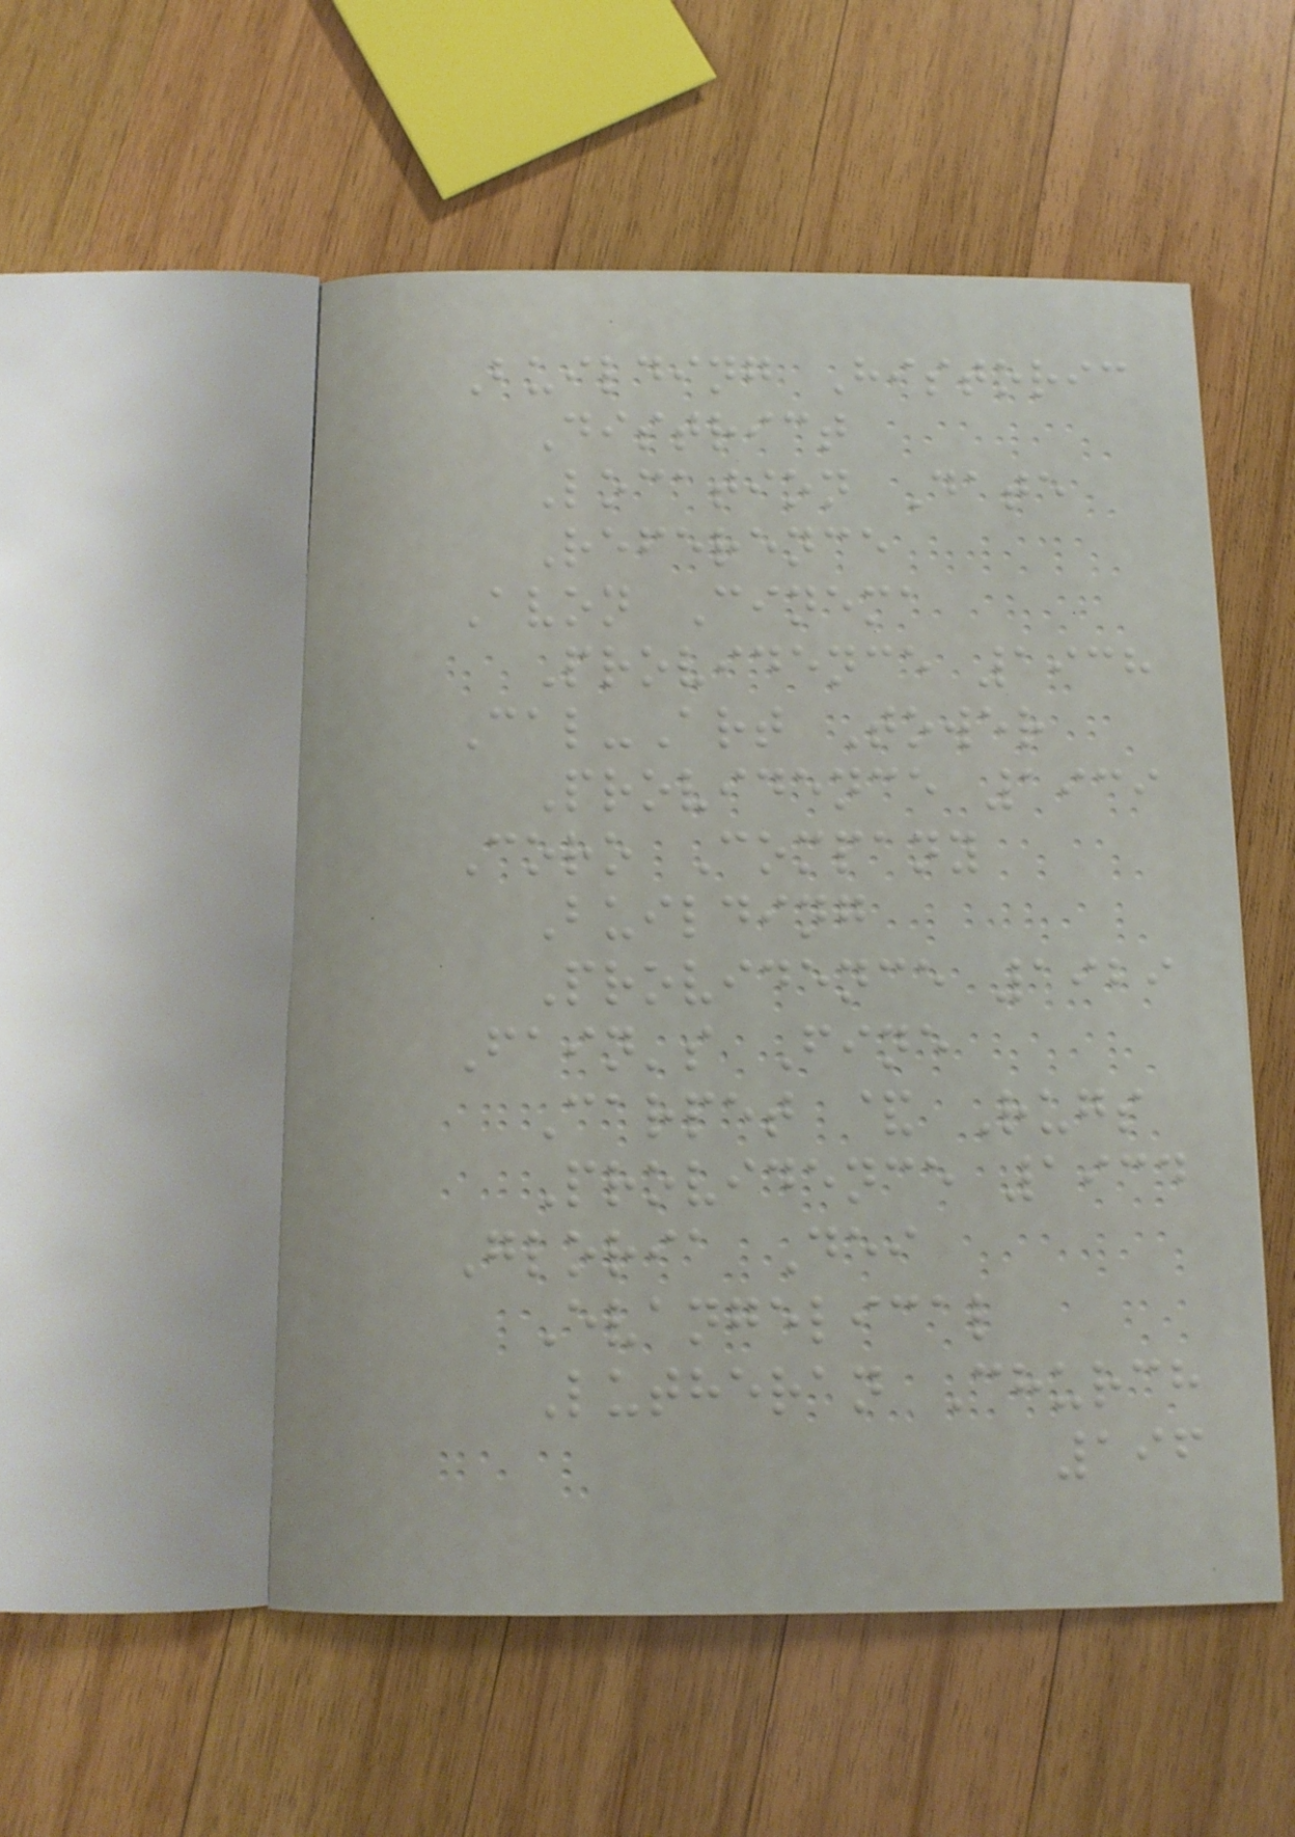Building Historic
District
Location Date
Reference
Avon Cinema
Providence 1938
Cal-Art Tower
Providence 1939
Coro Company
Building
Providence 1929
Fain's Fine
Carpet & Rugs
Providence 1934
Gloria Dei
Evangelical
Lutheran Church
196
